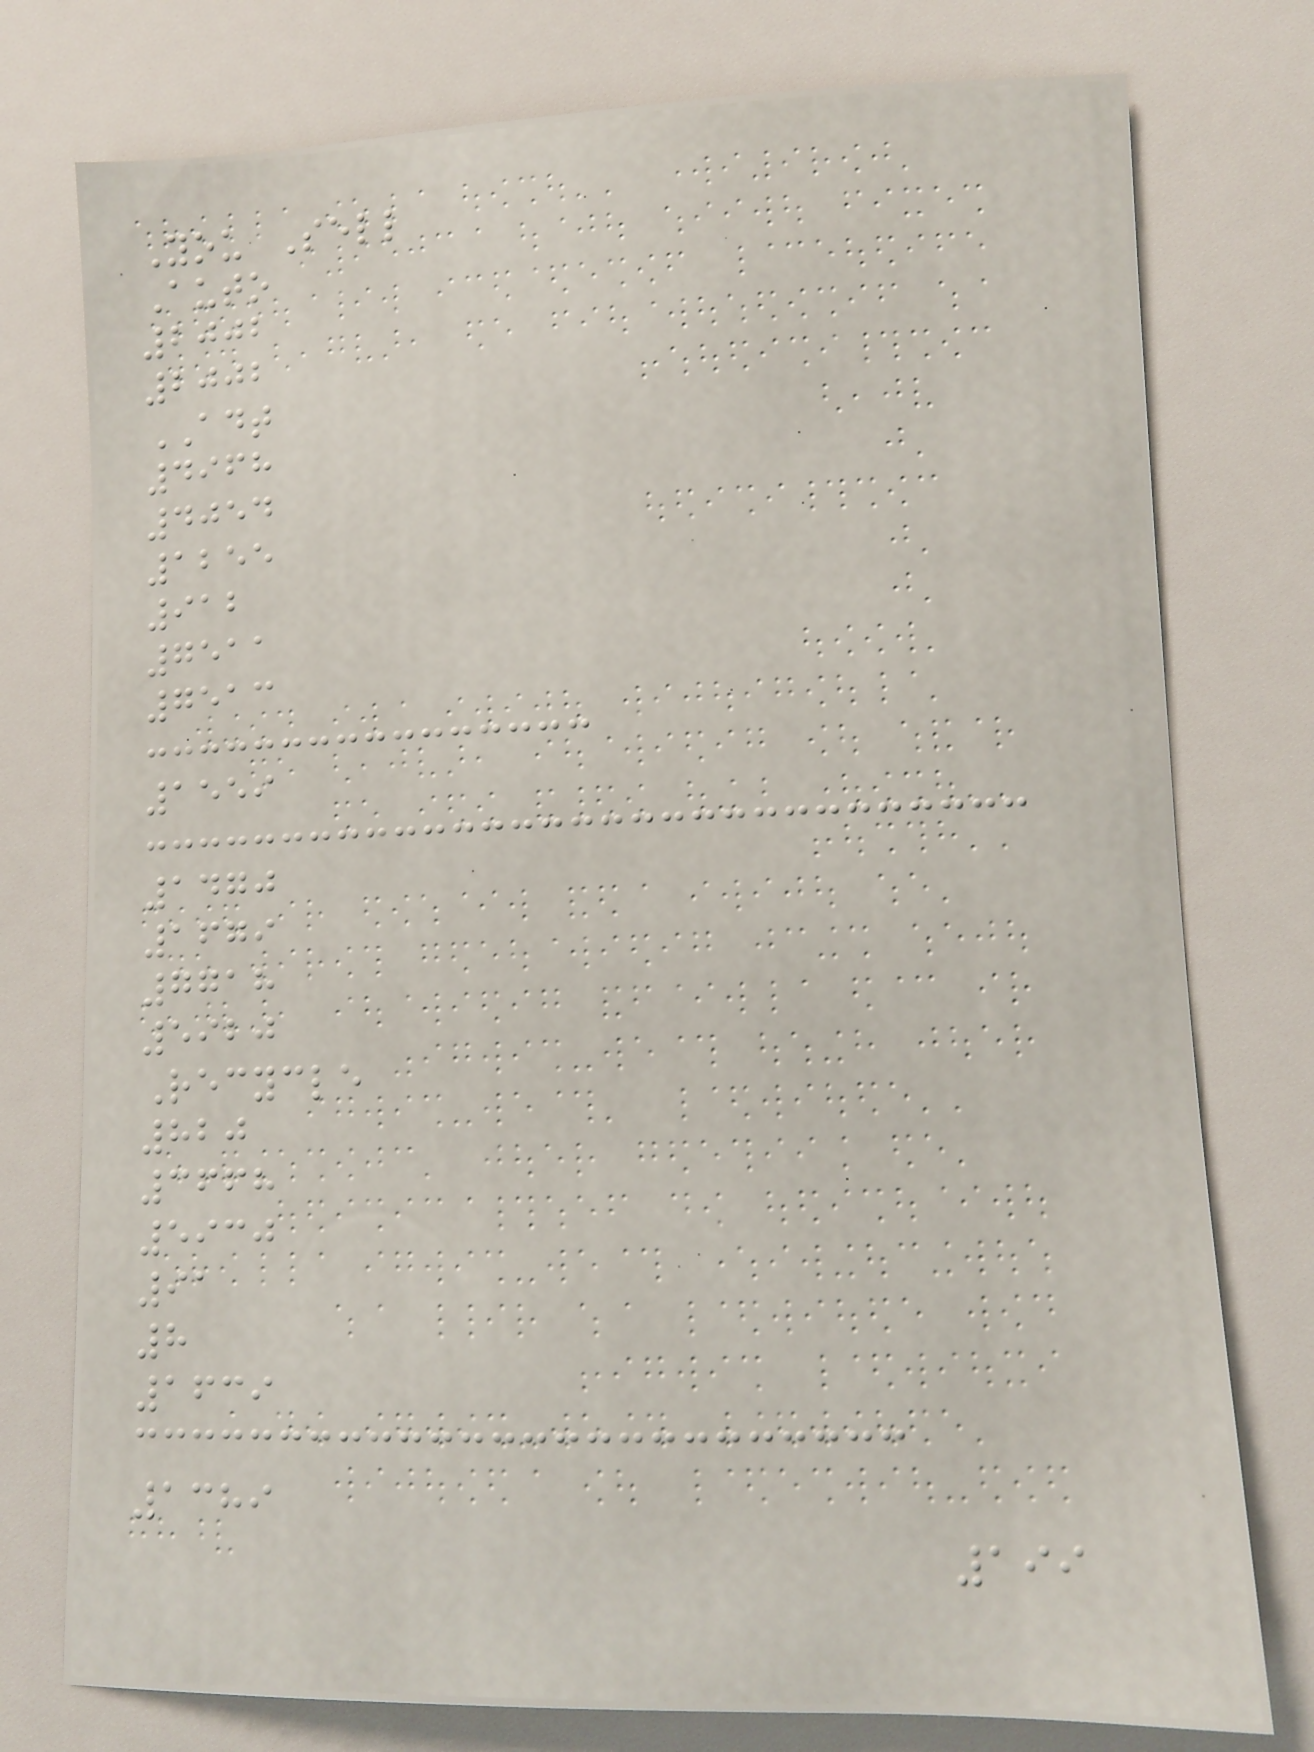You Sell
Auto
2002
2002
ADT
4968
4054
1255
912
7511
7513
1559
1470
1679
7718
5920
Recycle
820
3668
5930
91
8
1639
1389
199
